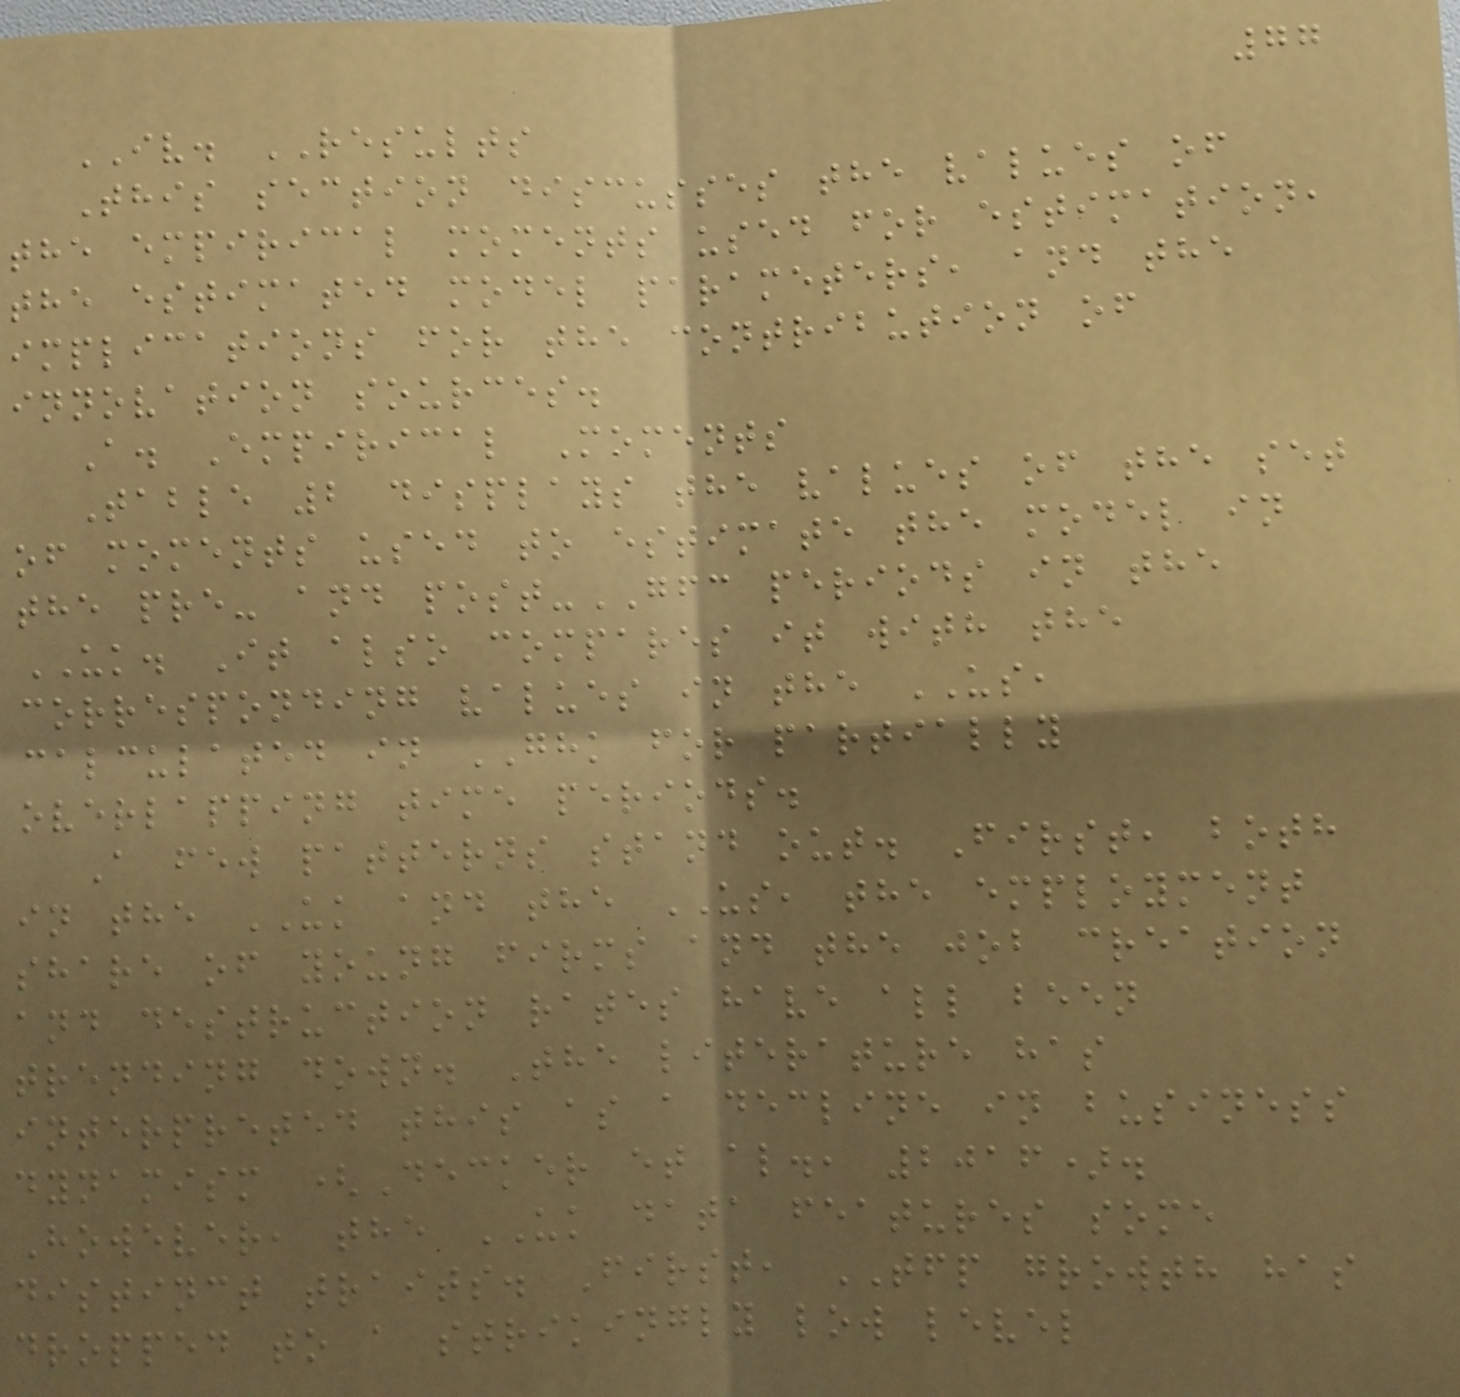77
IV. RESULTS
This section discusses the values of
the empirical moments used for estimation,
the estimated model parameters, and the
implications for the contribution of
innovation sources.
A. Empirical Moments
Table 2 displays the values of the set
of moments used to estimate the model in
the pre- and post-GFC periods in the
UK. It also compares it with the
corresponding values in the US,
calculated in GHK for partially
overlapping time periods.
A few patterns stand out. First, both
in the UK and the US, the employment
share of young firms and the job creation
and destruction rates have all been
trending down. The literature has
interpreted this as a decline in business
dynamism (Decker et al., 2016).
However, the UK data features some
distinct traits. First, TFP growth has
dropped to a strikingly low level
